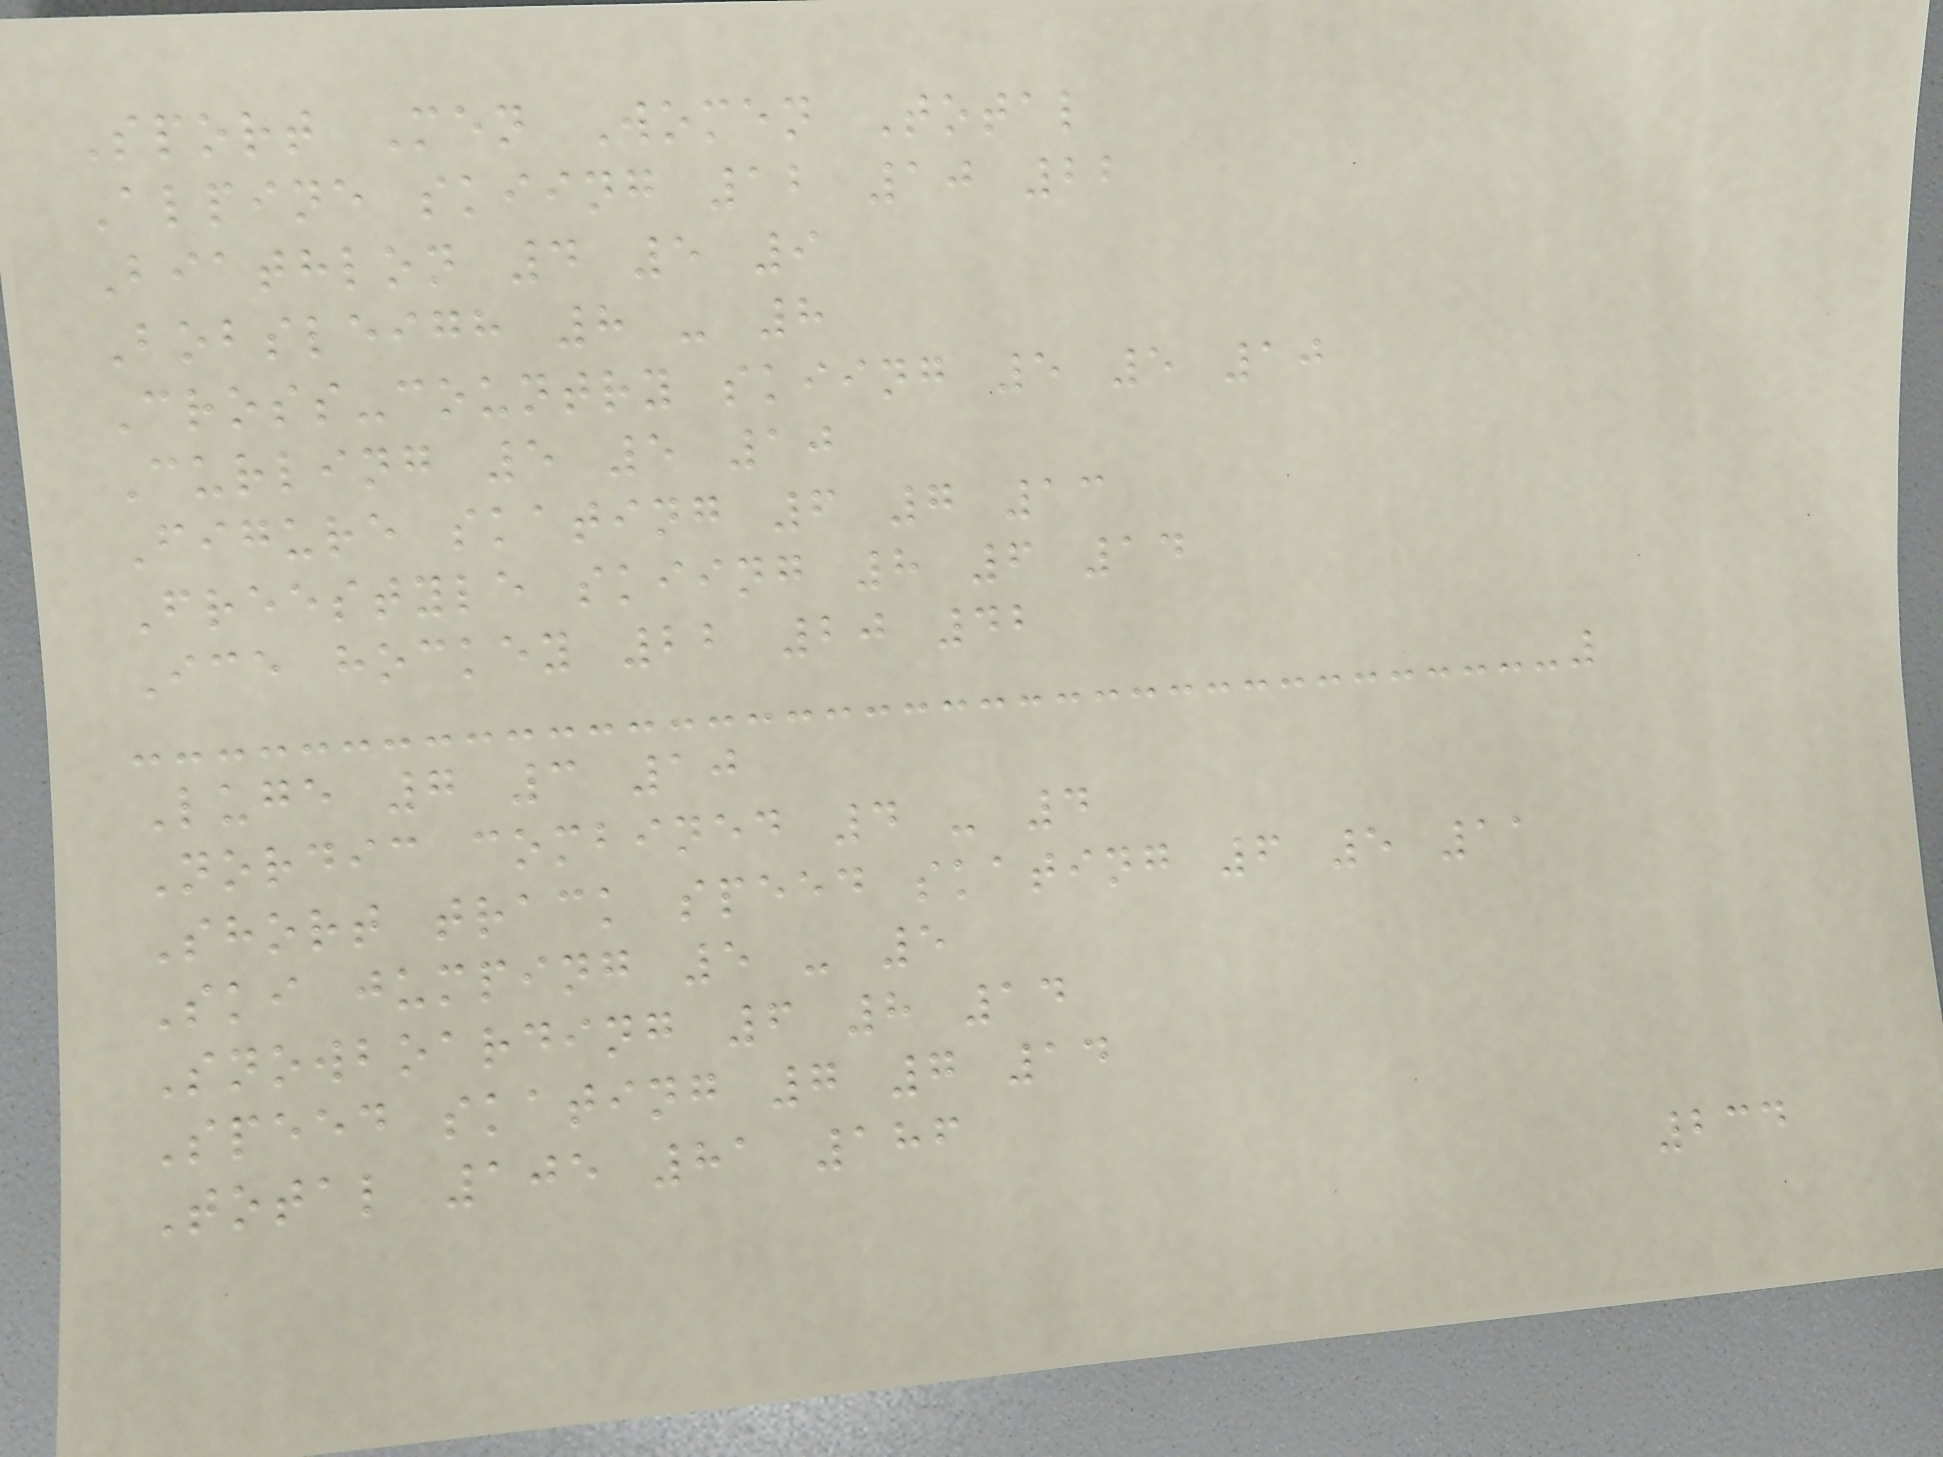Sport Men Women Total
Alpine skiing 12 10 22
Biathlon 4 5 9
Bobsleigh 8 - 8
Cross-country skiing 5 5 10
Curling 5 5 10
Figure skating 6 7 13
Freestyle skiing 8 6 14
Ice hockey 22 20 42
Luge 7 3 10
Nordic combined 4 - 4
Short track speed skating 6 5 11
Ski jumping 5 - 5
Snowboarding 6 8 14
Speed skating 7 7 14
Total 105 81 186
234
